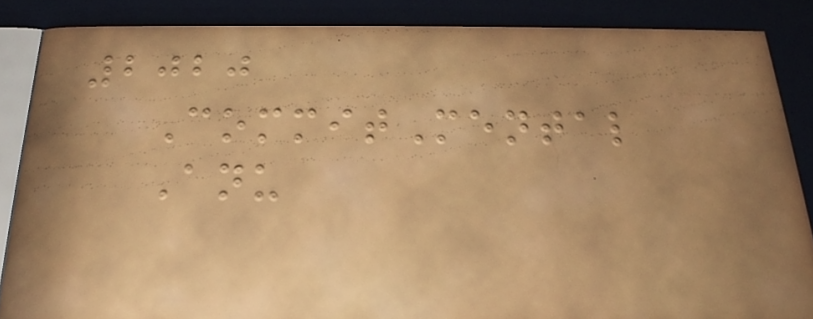2020
CommitMental
Anu
